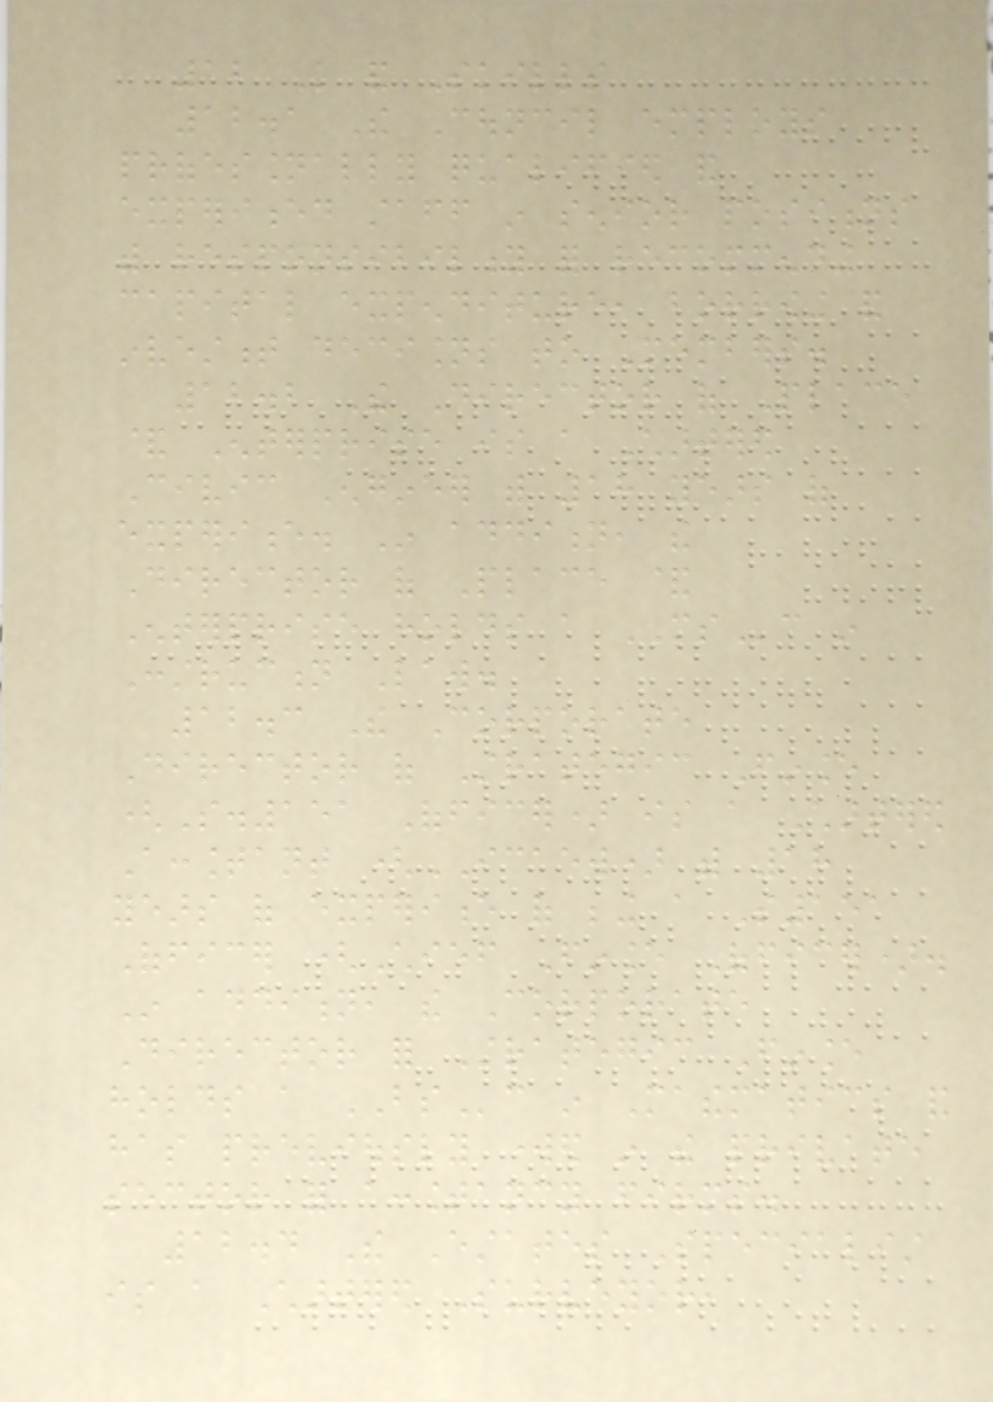12 Knowledge and Skills
12.1 The Council employs
professionally qualified and
experienced staff in senior positions
with responsibility for recommending
capital expenditure, borrowing and
investment decisions to Members.
12.2 The Director of Place
& Enterprise is a Chartered
Civic Engineer with 18 years of
experience. In addition, the
Director of Place &
Enterprise holds a MSc in
Construction Law.
12.3 The Corporate
Director of Strategic Finance
(S.151 Officer) is a Chartered
Accountant (ICAEW) with 18
years of experience of being a S151
Officer (Chief Finance Officer).
In addition, the Corporate
Director for Strategic Finance
holds a BSc in Mathematics and
has previously worked in the private
sector for accountancy firms.
12.4 The Estates Specialist
is a Chartered Surveyor,
